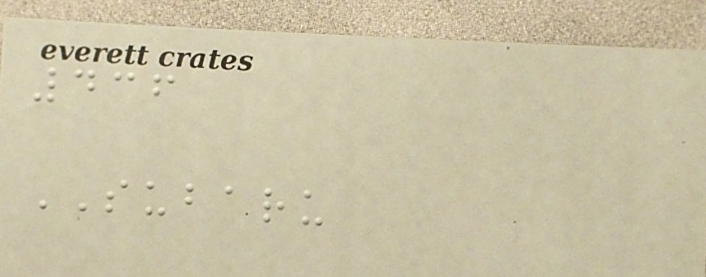436
SUBARU
